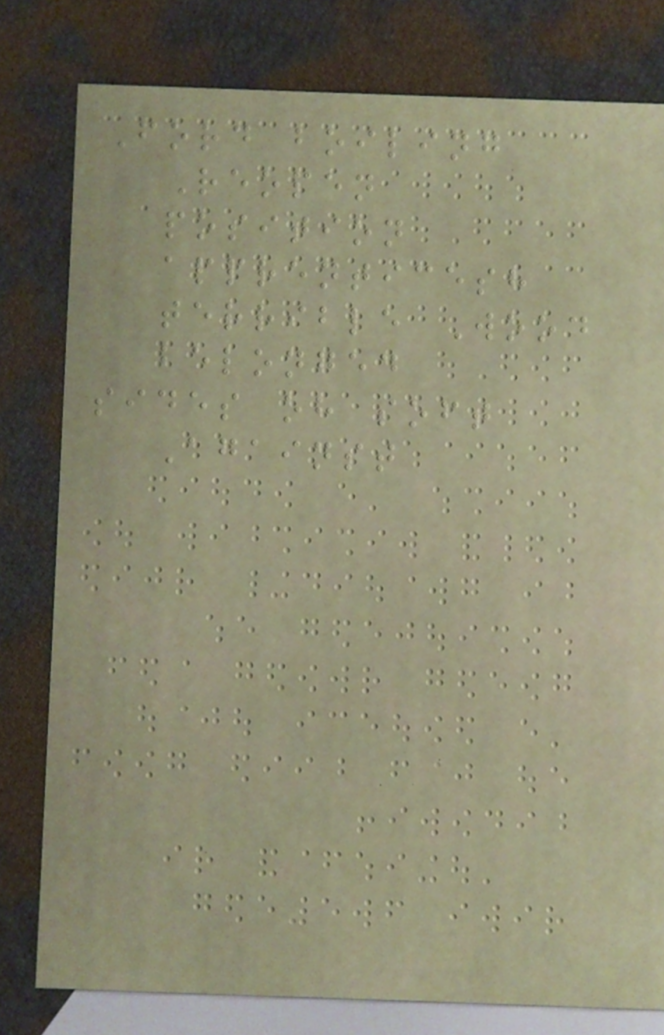Ford boiling
Reopen
position
apprenticesh
terrible Wood
belonged
sides oh soft
Against
